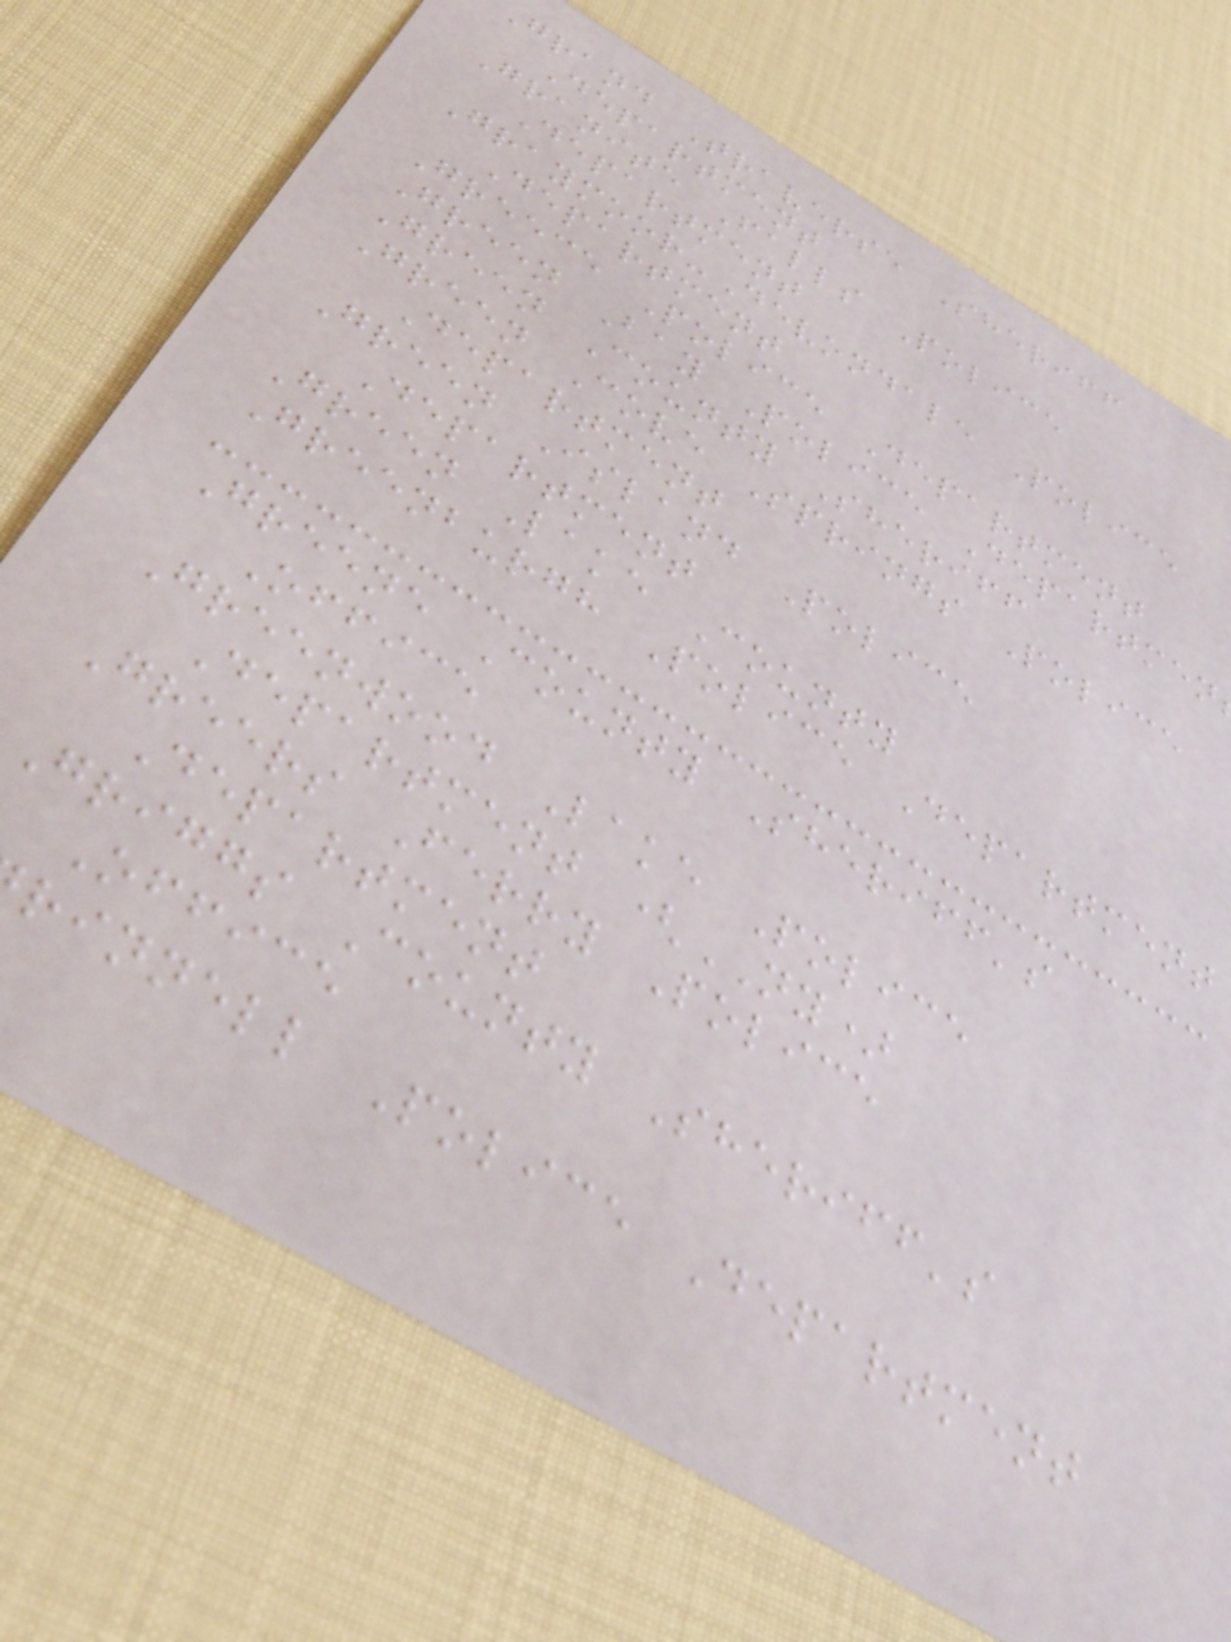grand Traverse Sheriff
Department
Granite Falls Police
Department
Graymoor-Devondale Police
Department
Greece Police Department
Green Bay Police Departmen
Green County Sheriff
Green Cove Springs Police
Department
Green Island Police
Department
Green Lake County
Greenburgh Police Department
Greene County Sheriff's
Office
Greenwood Lake Police
Department (NY)
Greers Ferry Police
Department
Griggs County Sheriff's
Office
rinnell Police Department
